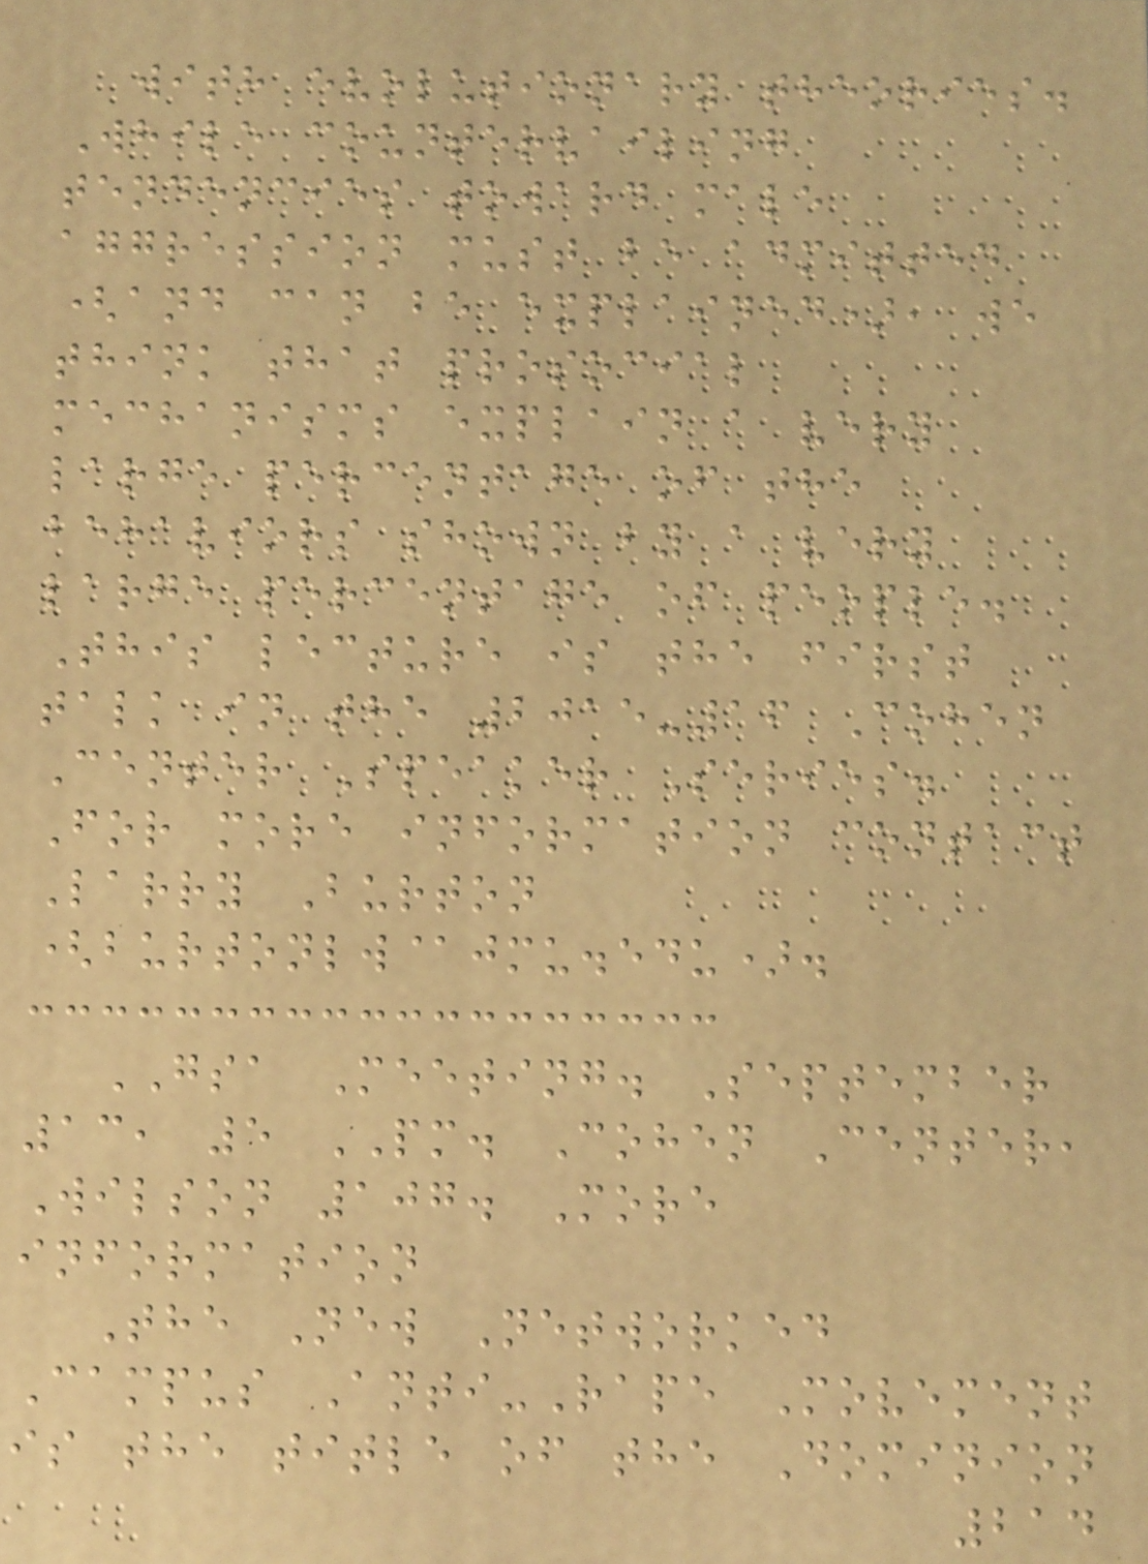with evolutionary theories.
While countervailing
tendencies toward male
aggression must be admitted
(and can be explained), we
think that prosocial
mechanisms explain a very
large percentage of the
behaviors shown by a very
large percentage of people.
This lecture is the first
talk in the 2015-16 Cohen
Center Speaker Series.
For more information contact
Larry Burton
(burtonlw@jmu.edu).
GSA Meeting. September
13, 5 PM. Cohen Center,
Wilson 107. More
information
The New Networked
Campus Anti-Rape Movement
is the title of the Dominion
214
